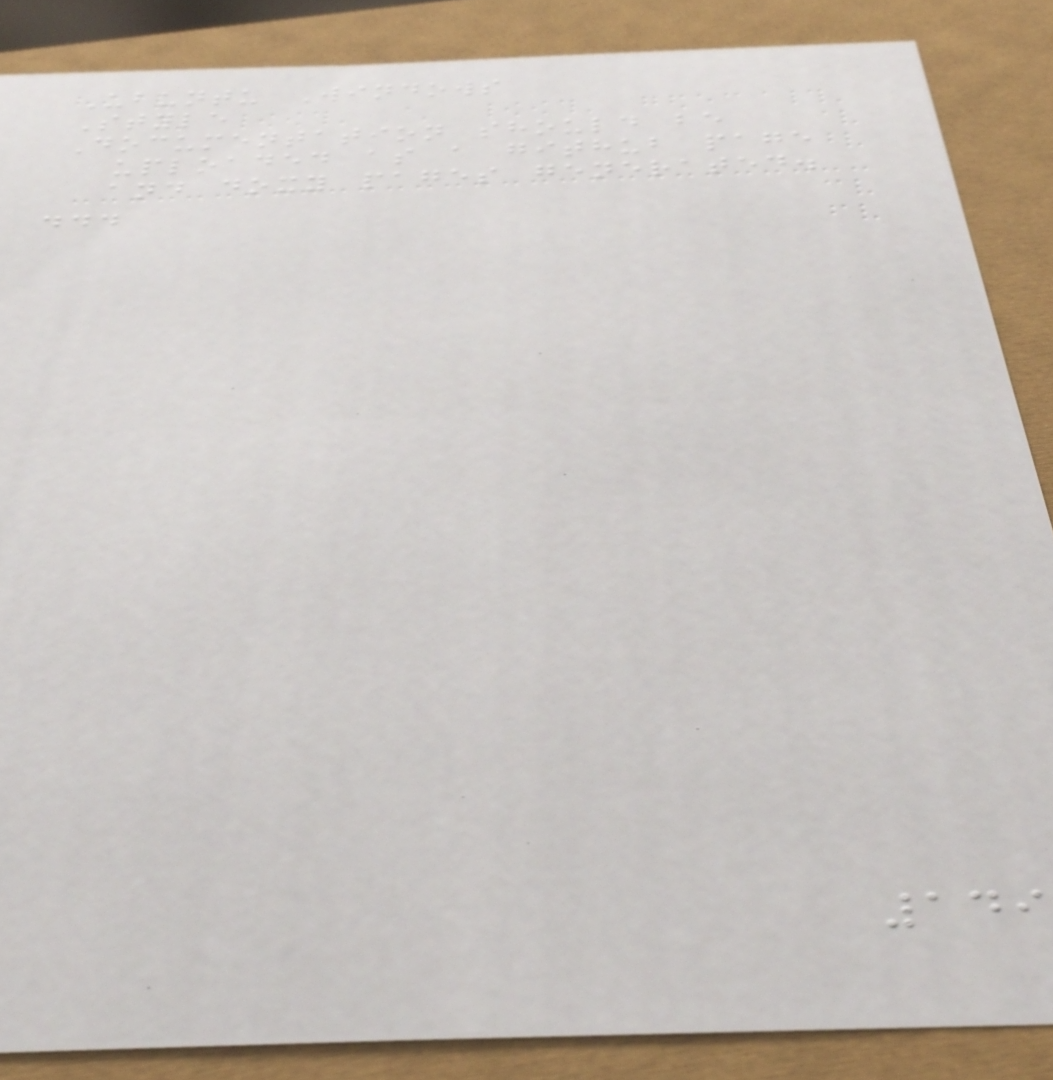Ubuntu Windows
Style
Documentation should be
uploaded as a github page
and doxy pages generated.
...
149
